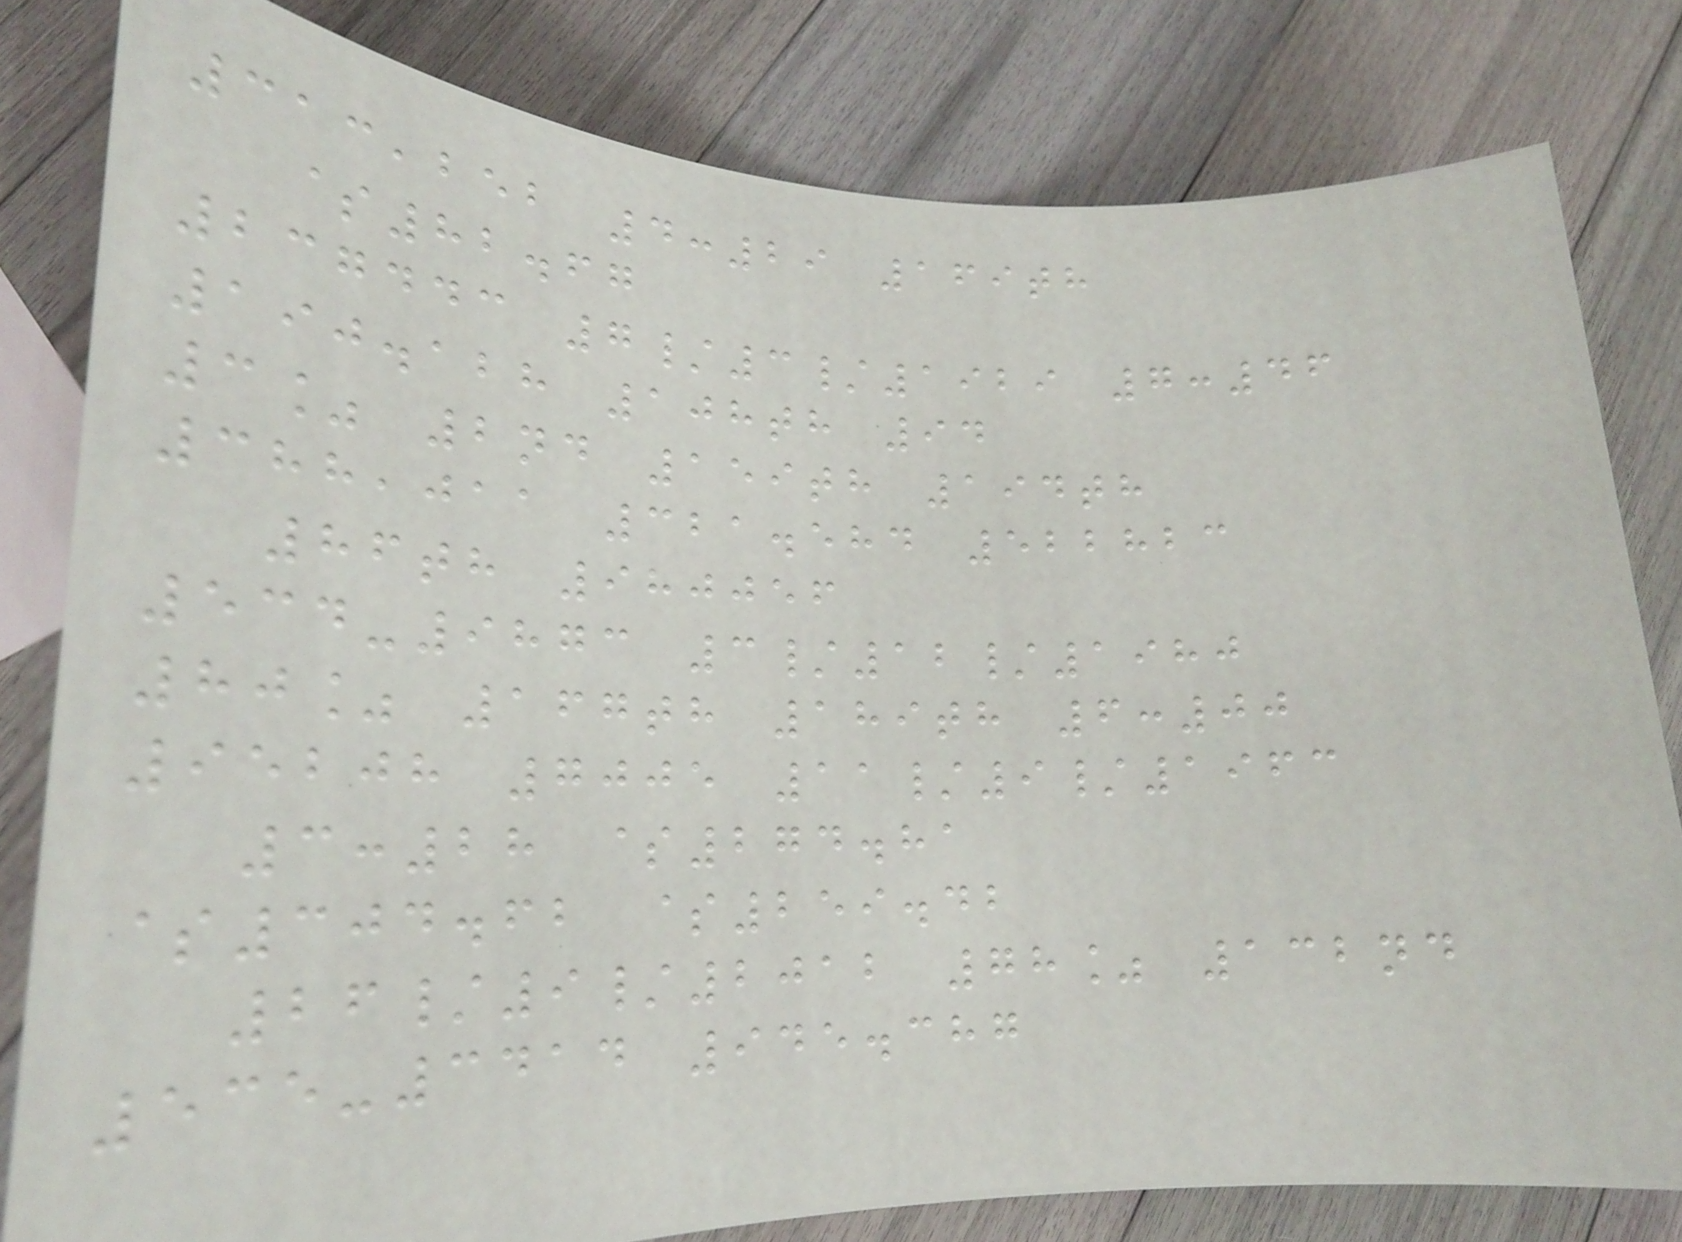313,252 4:29 169th
$82.67
237443 7/3/1929 7:46
190.128 108th 94
3% 2nd 159th 194th
388,011 321.584 522823
86th 980056
534-9873 3/12/1980
80% 167th 189th 6:00
95208 7005 11/9/1963
3:28 $274.81
$304.62 $259.42
26/9/2012 78% 132nd
535-3414 945.387
